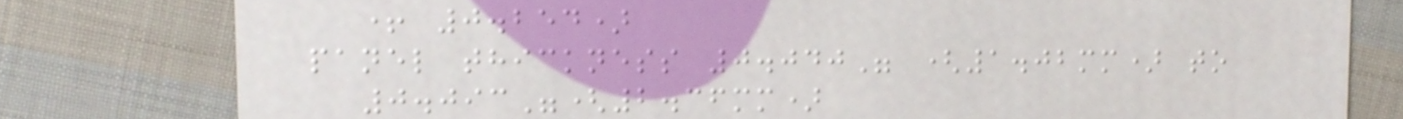+ 0.254)
panel thickness 0.040" (1.02mm) to
0.093"(2.36mm)
